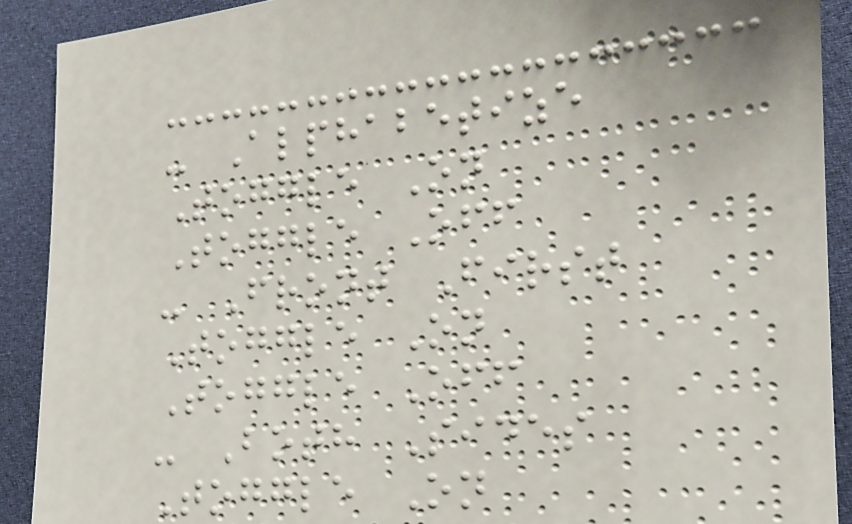- Alphabetize
Toggle On
Toggle Off
- Front First
Toggle On
Toggle Off
- Both Sides
Toggle On
